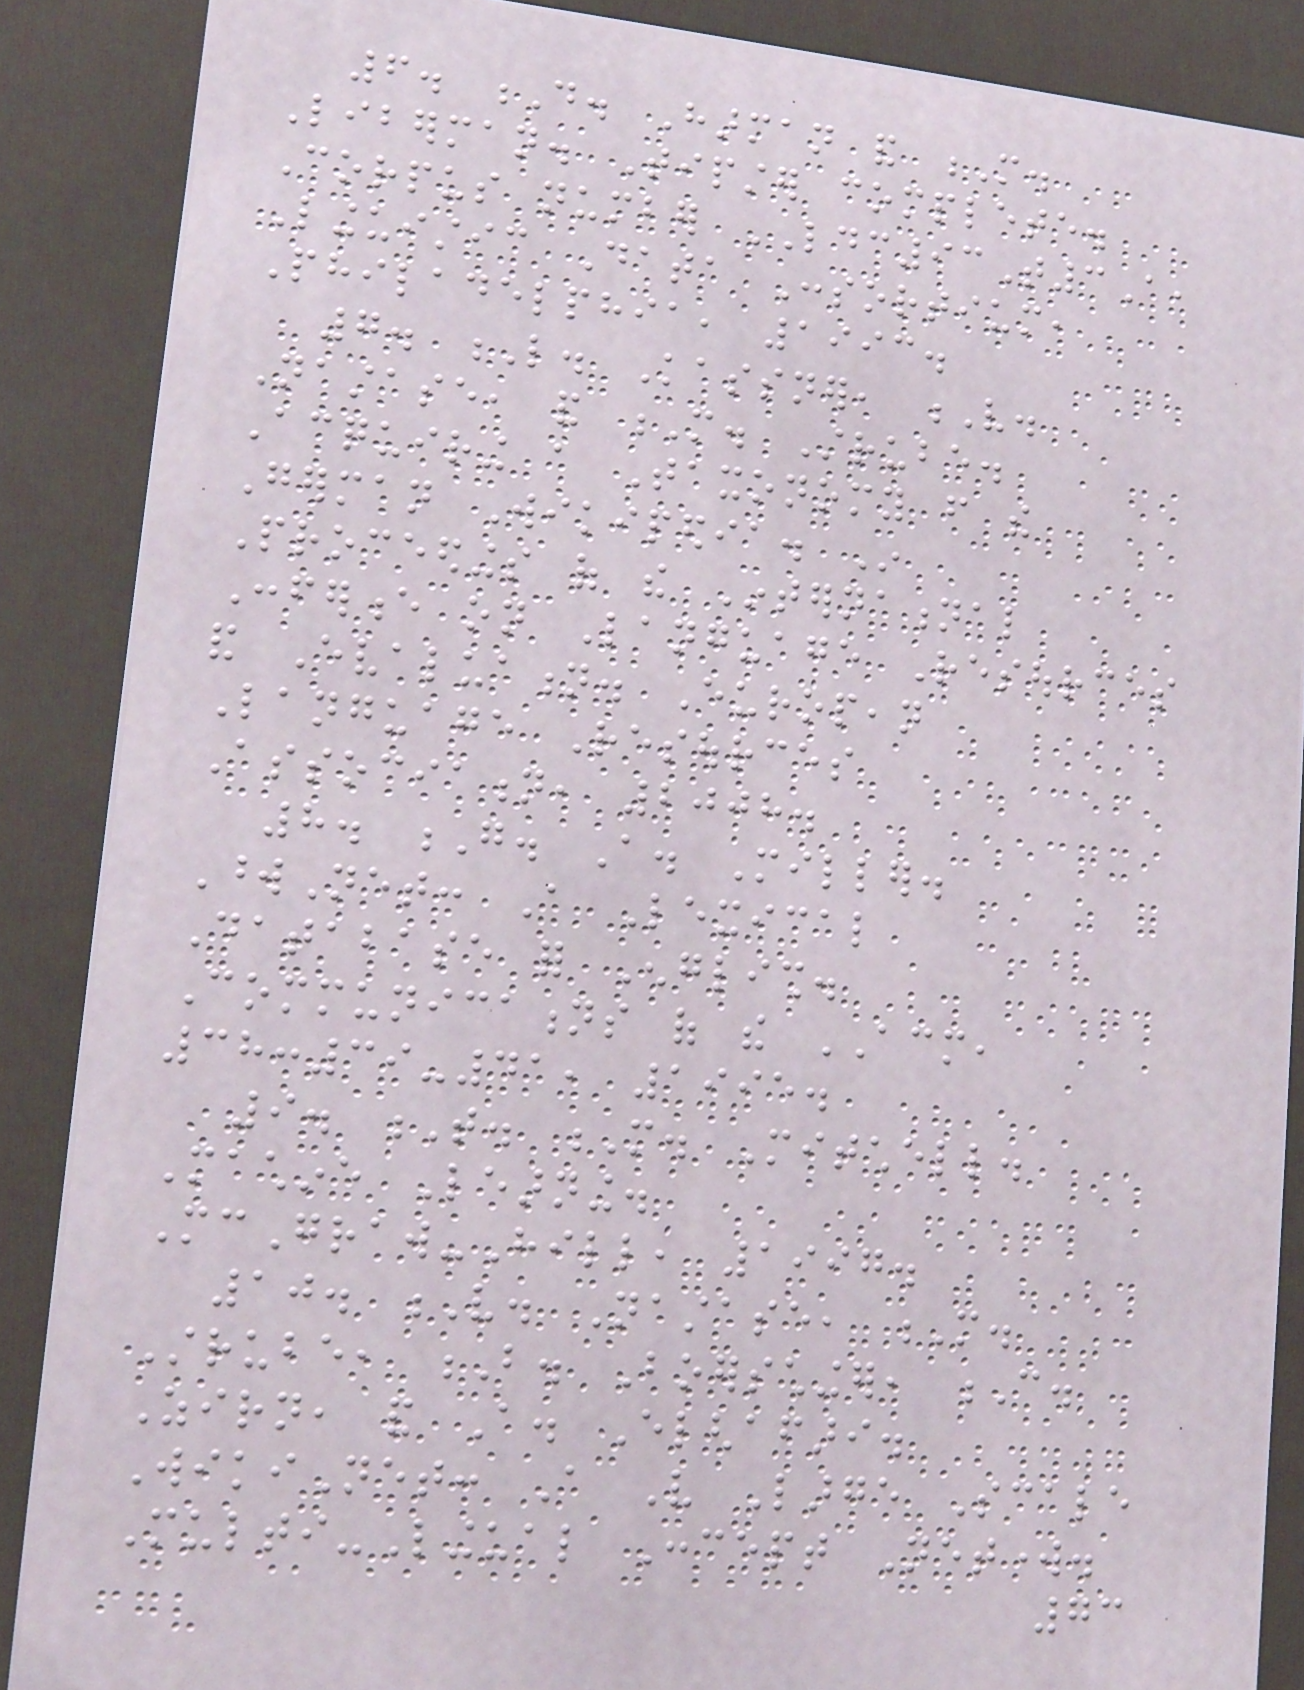6. D. Harman and M.
Liberman. Tipster complete.
Corpus number LDC93T3A,
Linguistic Data Consortium,
Philadelphia, 1993.
7. L. Kassner, V.
Nastase, and M. Strube.
Acquiring a Taxonomy from the
German Wikipedia. In
Proceedings of the International
Conference on Language Resources
and Evaluation. European
Language Resources
Association, 2008.
8. G. A. Miller.
WordNet: A Lexical
Database for English.
Communications of the ACM,
38:39-41, 1995.
9. T. M. Mitchell.
Machine Learning.
McGraw-Hill, 1997.
10. V. Nastase, M.
Strube, B. Boerschinger, C.
Zirn, and A. Elghafari.
WikiNet: A Very Large Scale
Multi-Lingual Concept Network.
73
